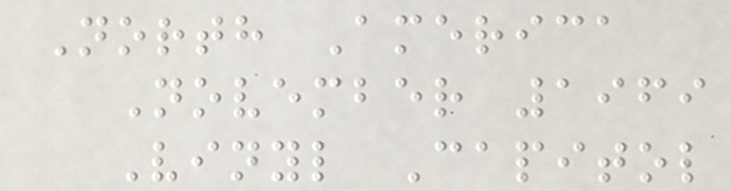North America
November 1969
Vinyl Capitol
